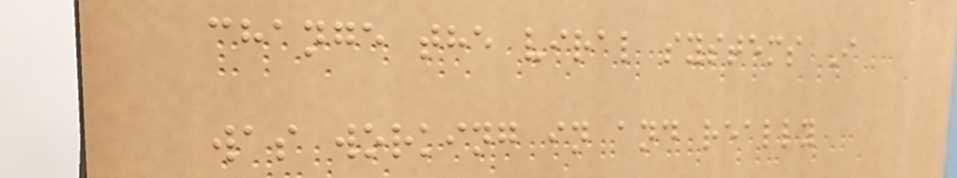change the viral systems I
was working in and really
